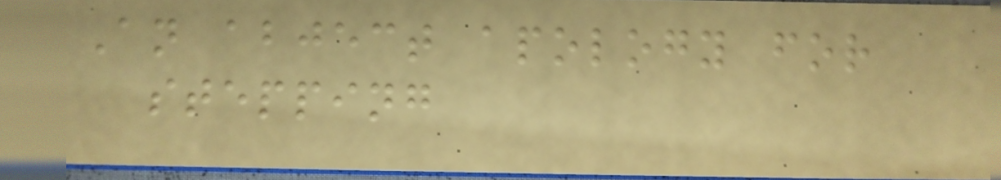An abject apology for
stepping
